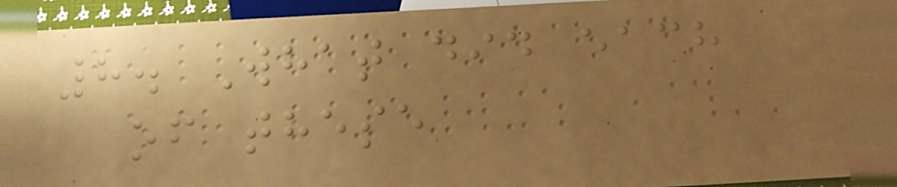8. What did each
of these
